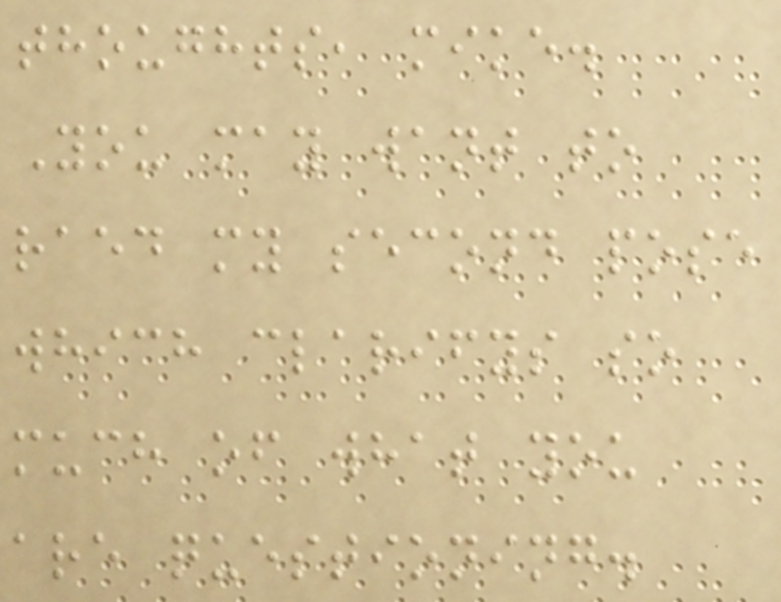thoughts, mike.
You may want to
raed my second pose
which clarifys so
much of what you
are questioning.
